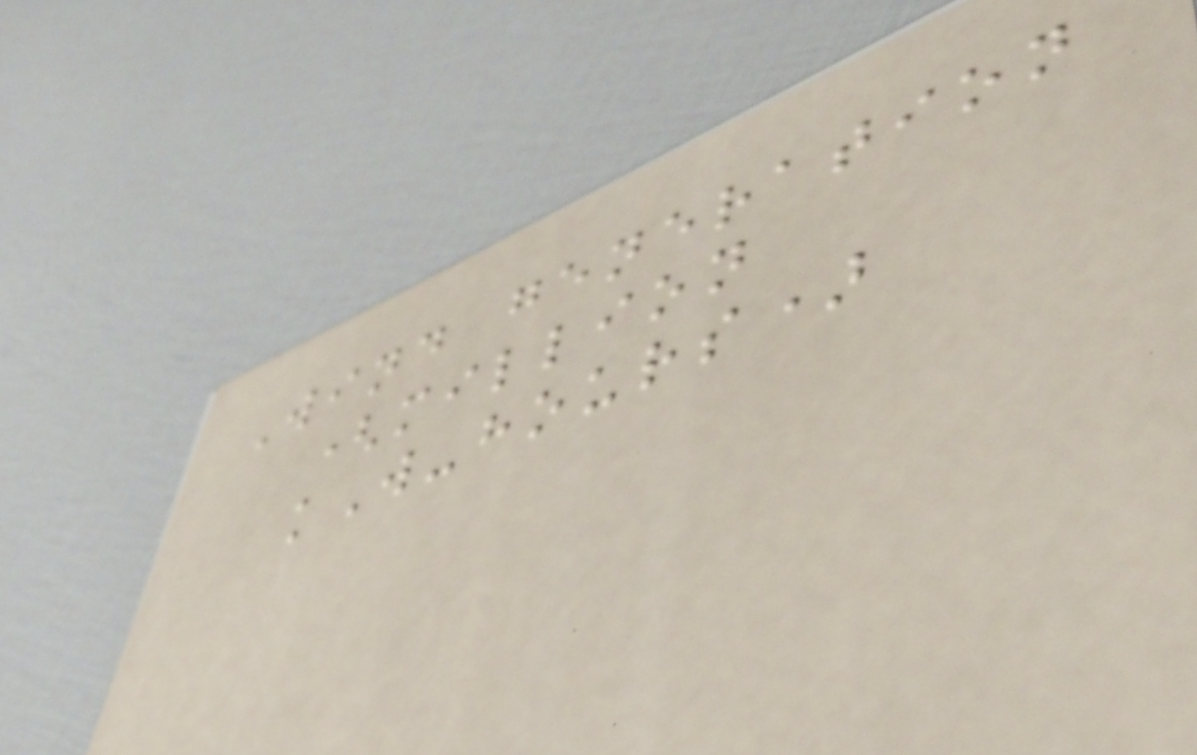Wind generation
(million
kW-hours)
